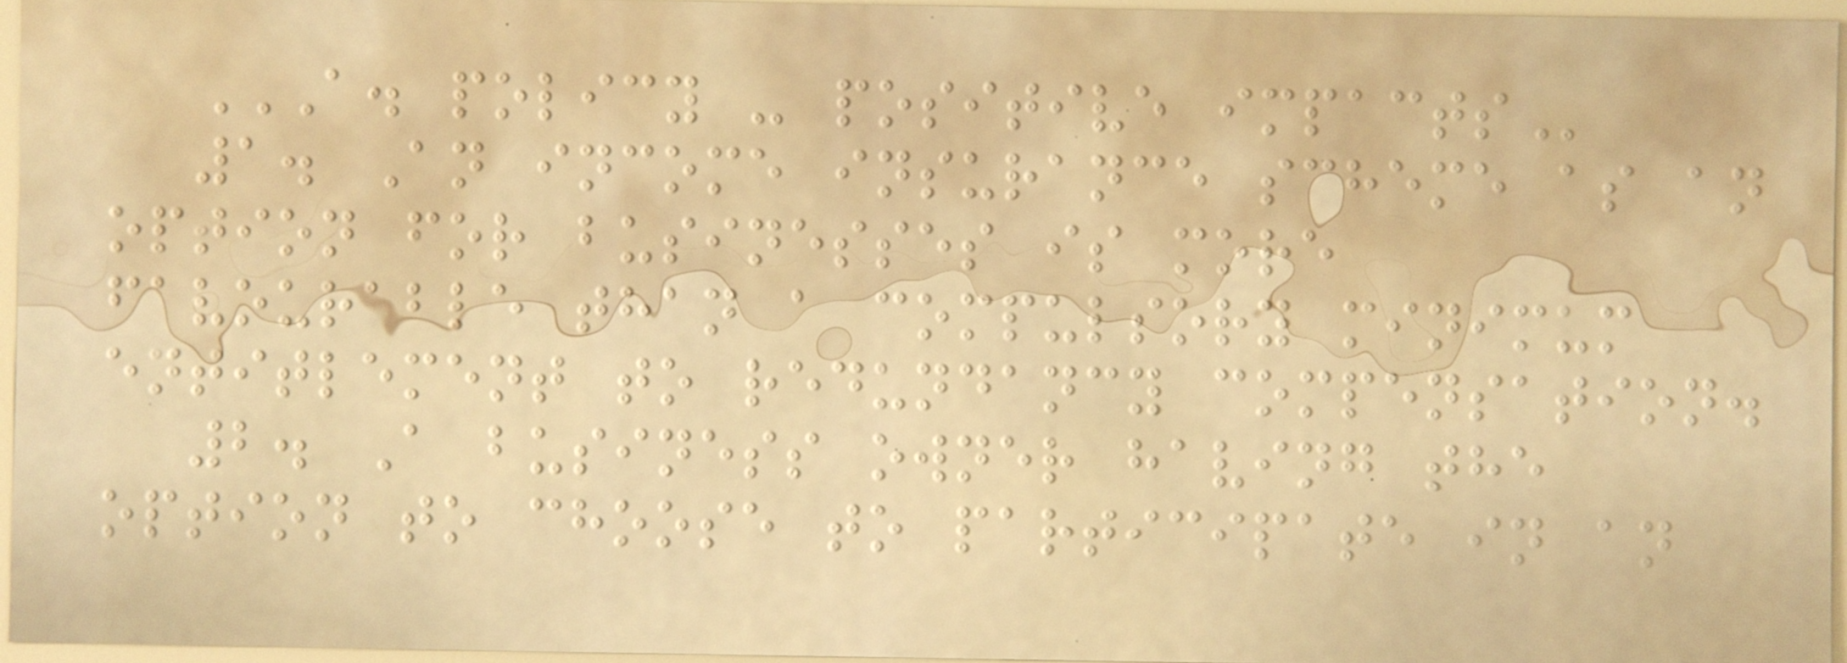A. POLICY - POSITIVE IMPACTS
1. An income insurance scheme as an
option for businesses is more
favourable than a compulsory minimum
entitlement to redundancy compensation.
2. A business owner having the
option to choose to participate in an
